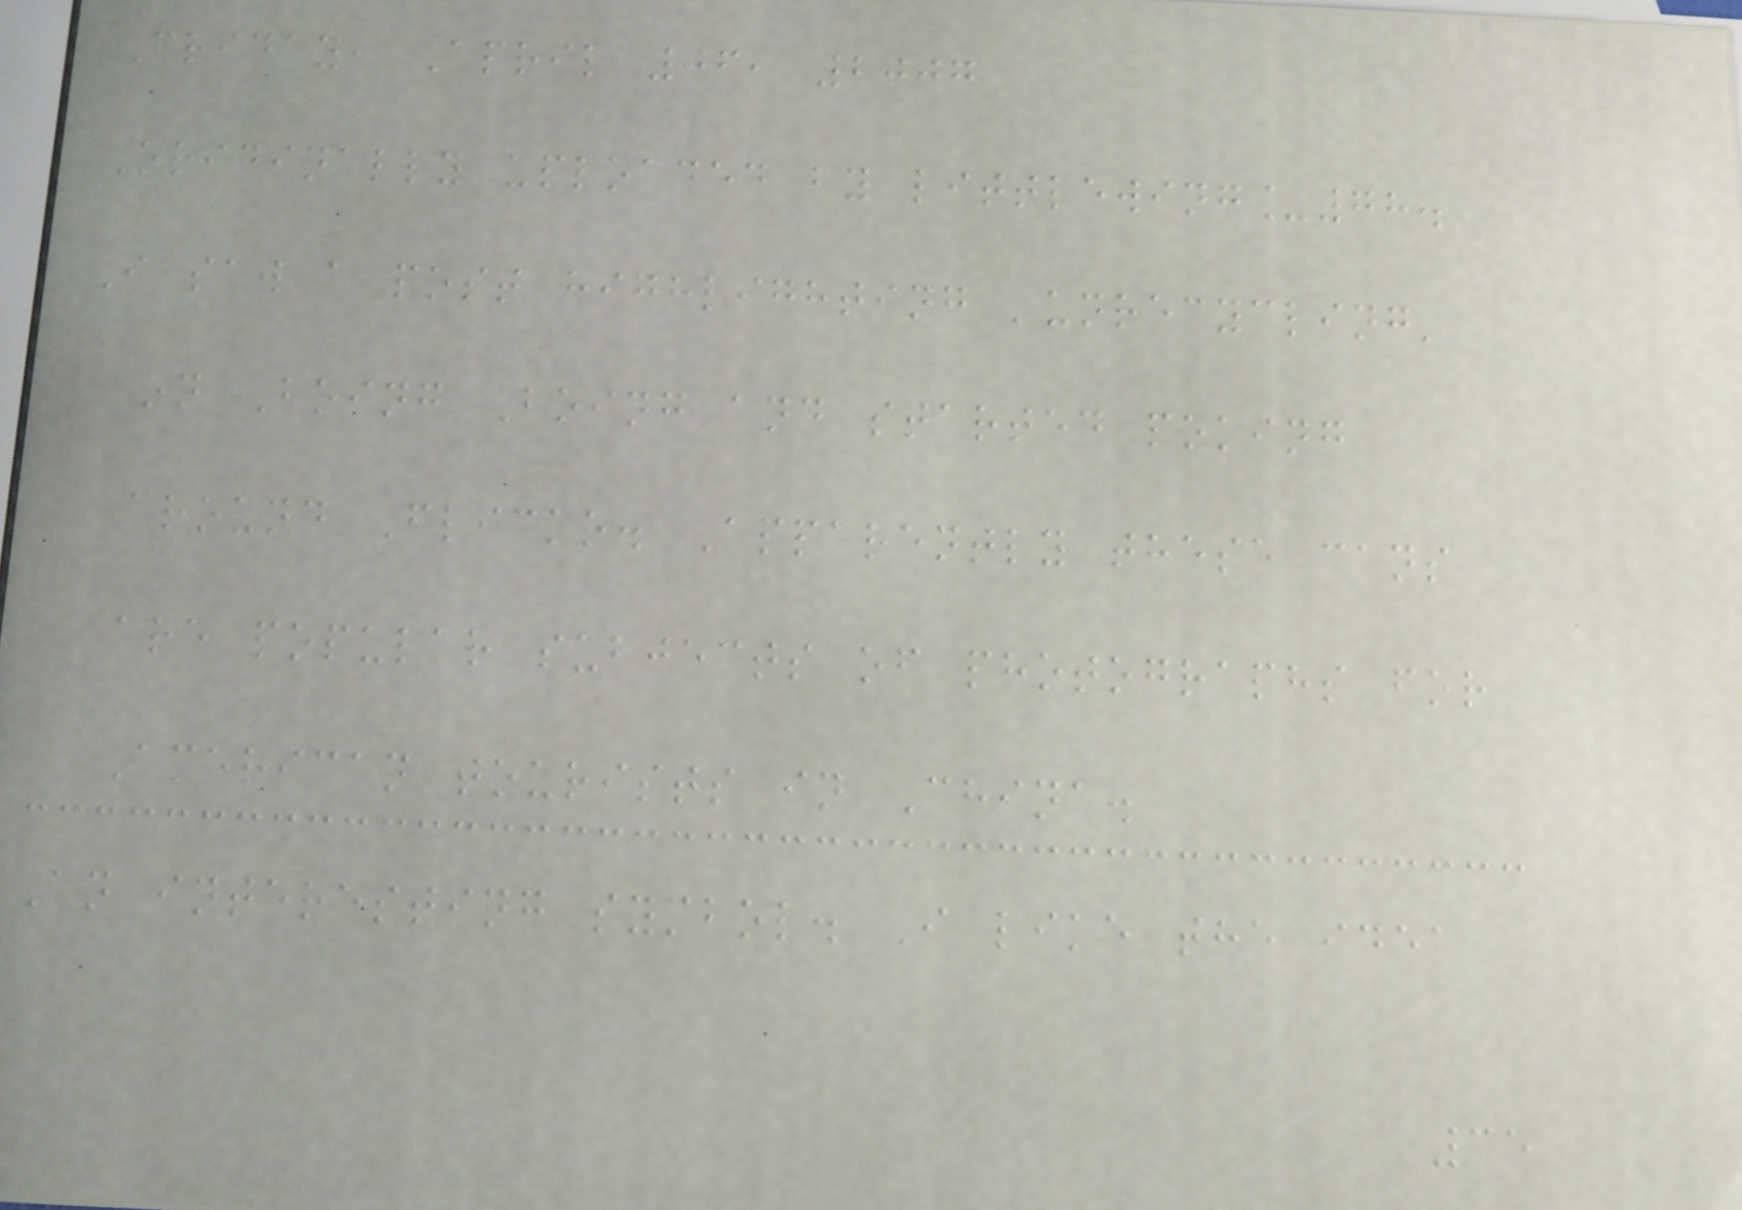Friday, April 06, 2007
Originally uploaded by littlewing_78.
I saw a post highlighting 'unrecycling'
on Boing Boing and started poking
around Flickr. Apparently these cans
are popular subjects of photographs for
American tourists in China.
An interesting symbol. I like the idea
35
